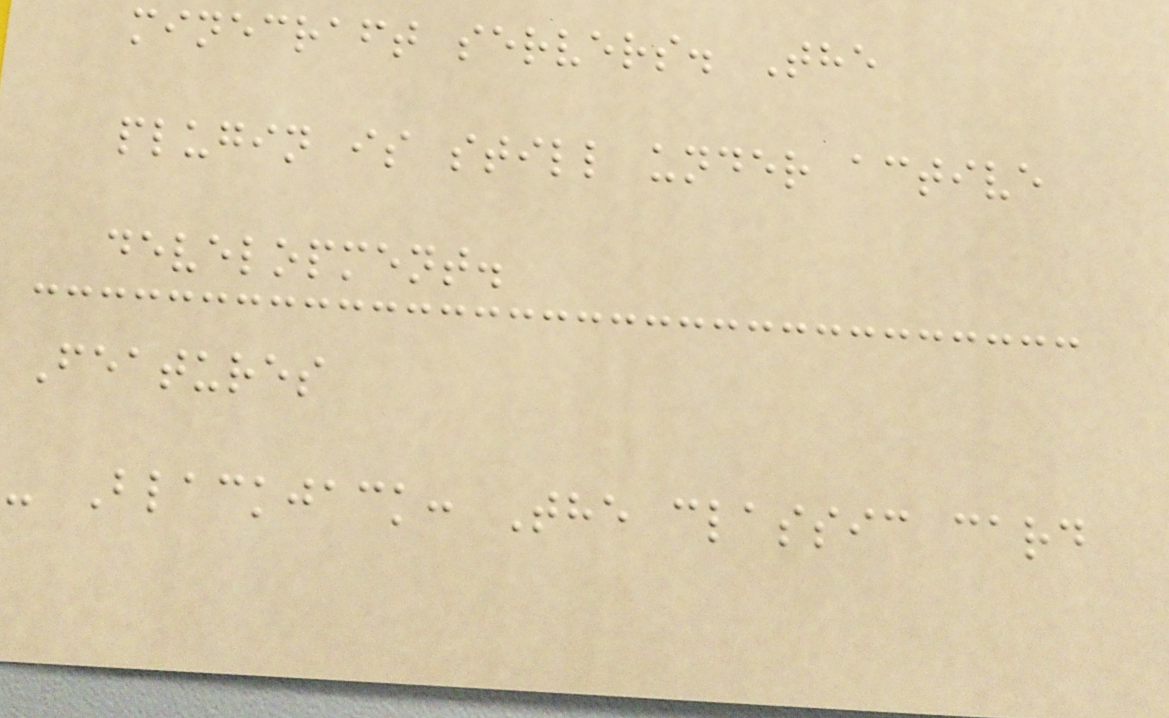minecraft servers. The
plugin is still under active
development.
Features
- Blackjack: The classic card
